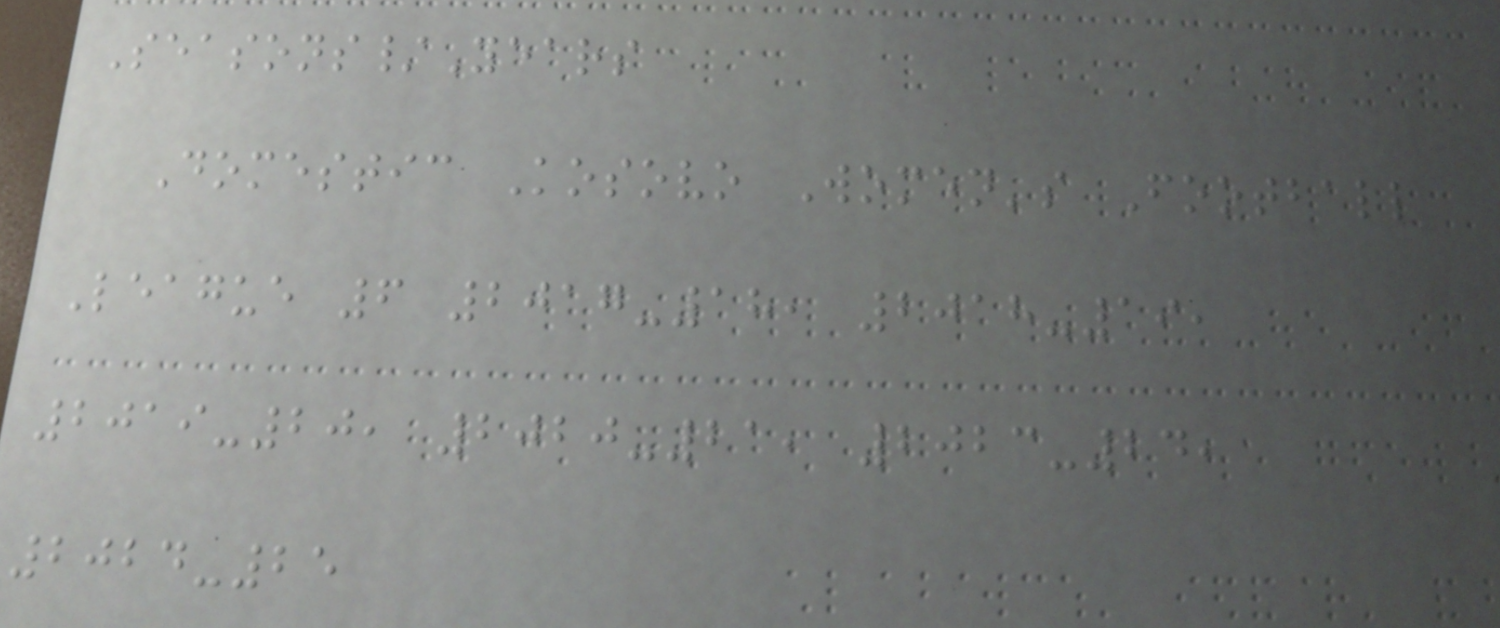Seasons/Years
Domestic Kosovo Women's Football
League 6 2017-18, 2018-19,
2019-20, 2020-21, 2023-24,
2024-25
